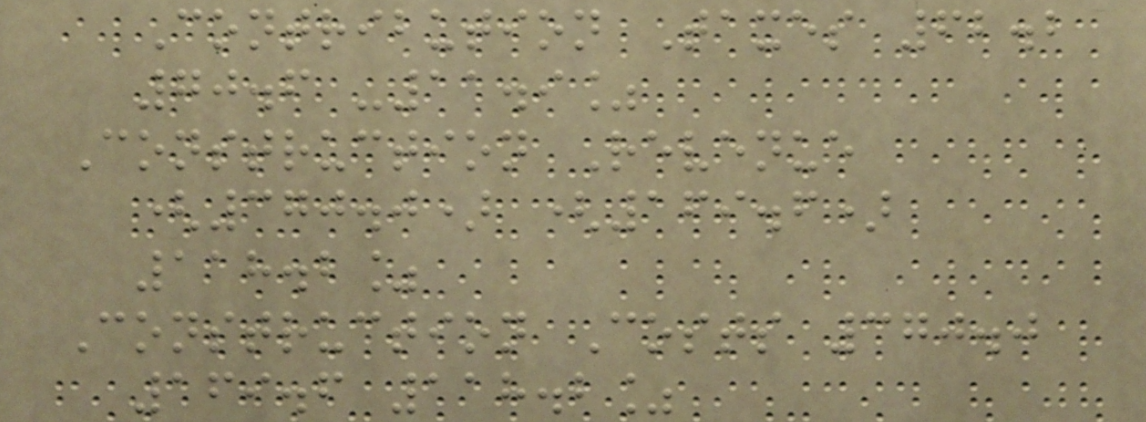Contribution Taxes 62.2
70.6 -11.9%
Construction Revenue
(370.0) (169.6)
118.2%
Construction Costs 370.0
169.6 118.2%
